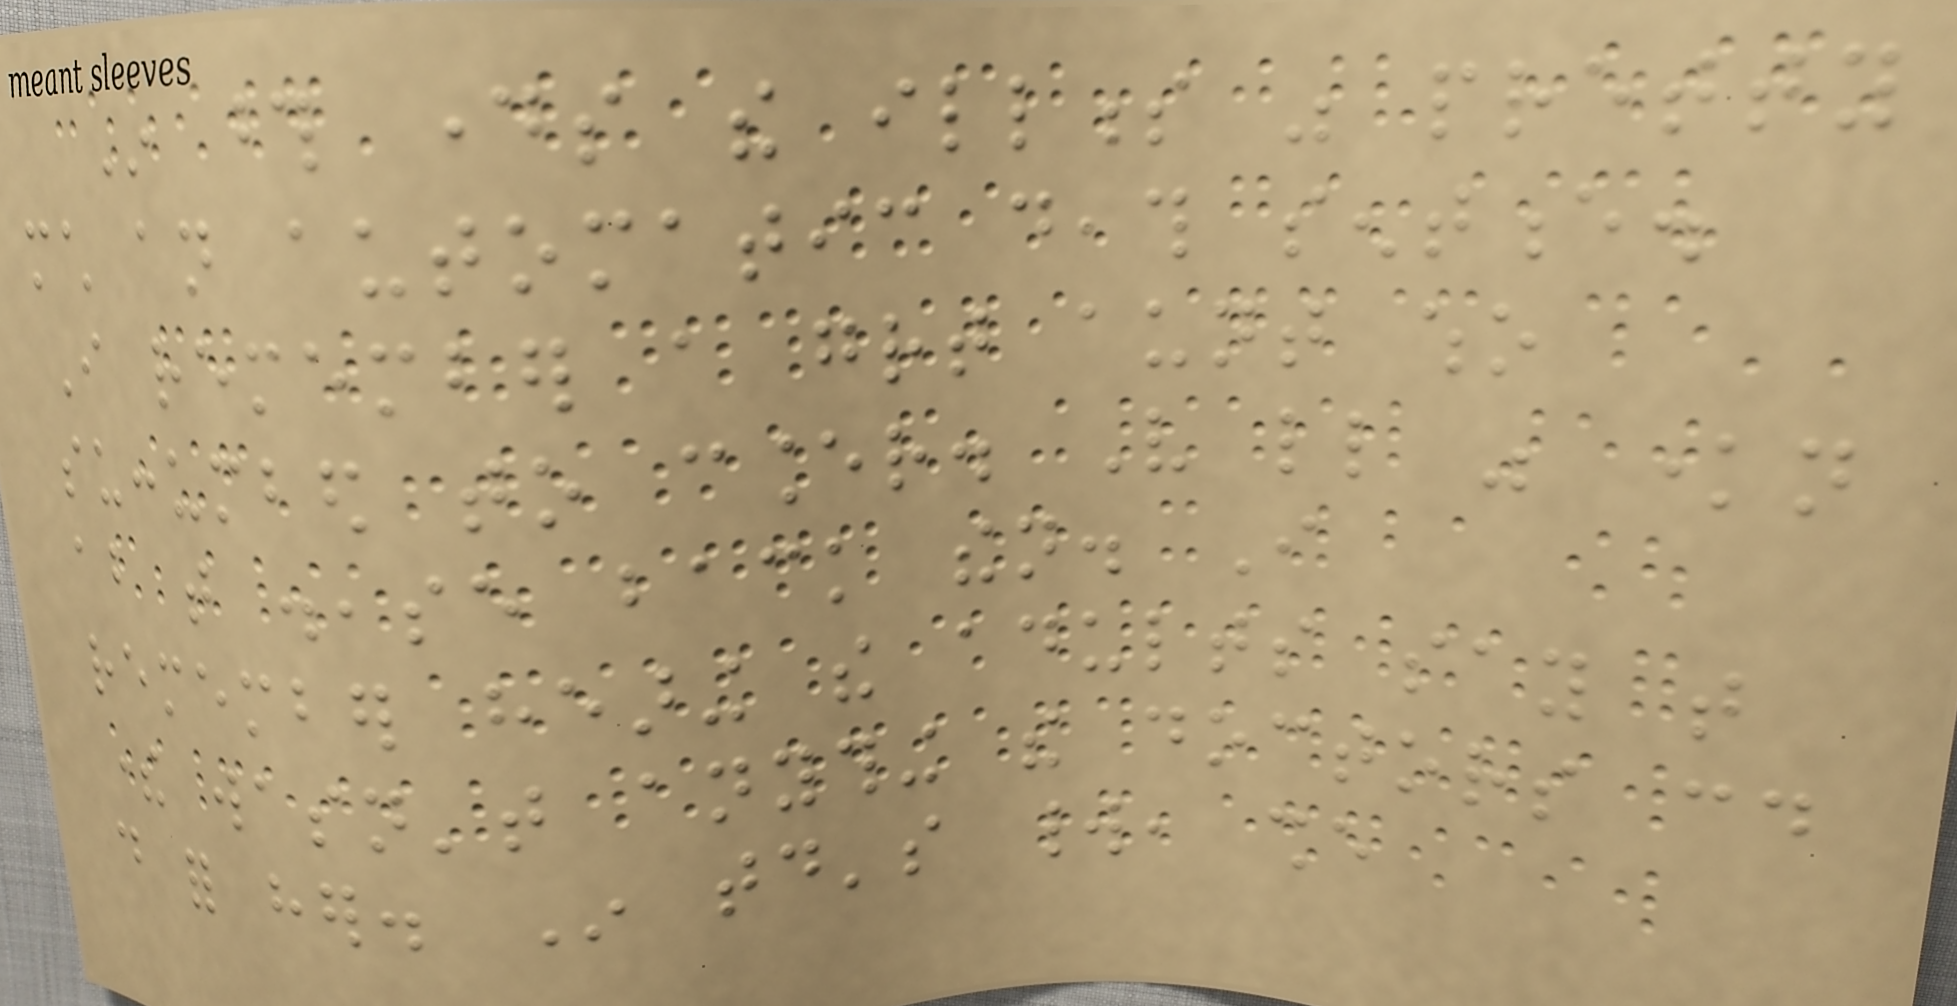In those days the illness was pretty
much an automatic death sentence.
I remember a great aunt who
succumbed to cancer. Very little was known
about that disease back then. I
remember hearing the adults say that
there wasn't anything the doctors could
do for her. In today's world, she
